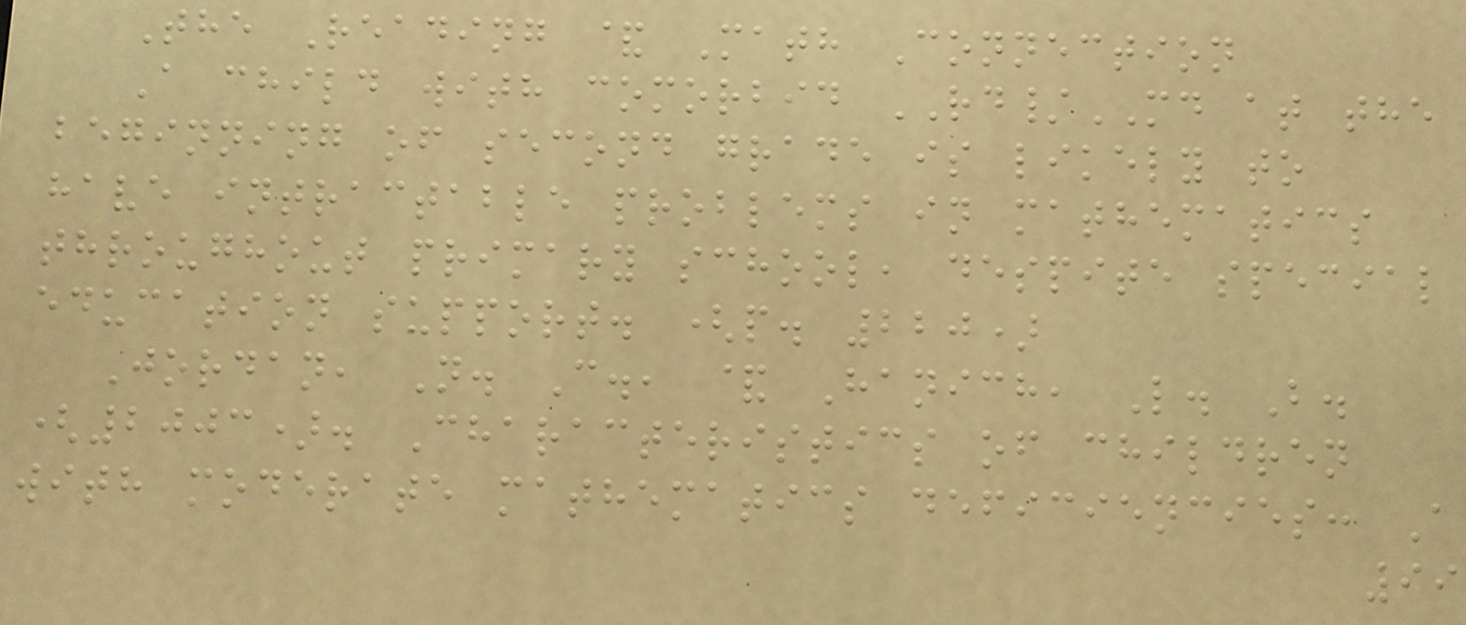The Reading & Math Connection
A child with comorbid RD/MD at the
beginning of second grade is likely to
have intractable problems in mathematics
throughout primary school, despite special
education support. (p. 220)
Jordan, N. C., & Hanich, L. B.
(2003). Characteristics of children
with moderate mathematics deficiencies: A
99
